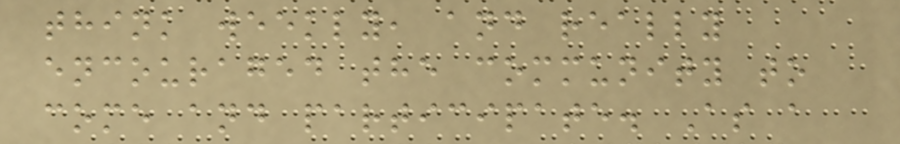think weekly, and really
encouraged the community to
come and participate. As a
